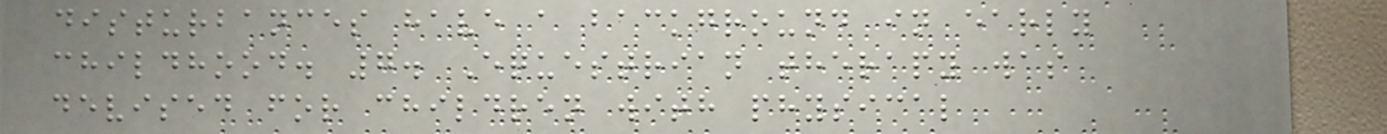disturbances have a background in early
childhood. 7. Equestrian therapy was
devised for children with physical
